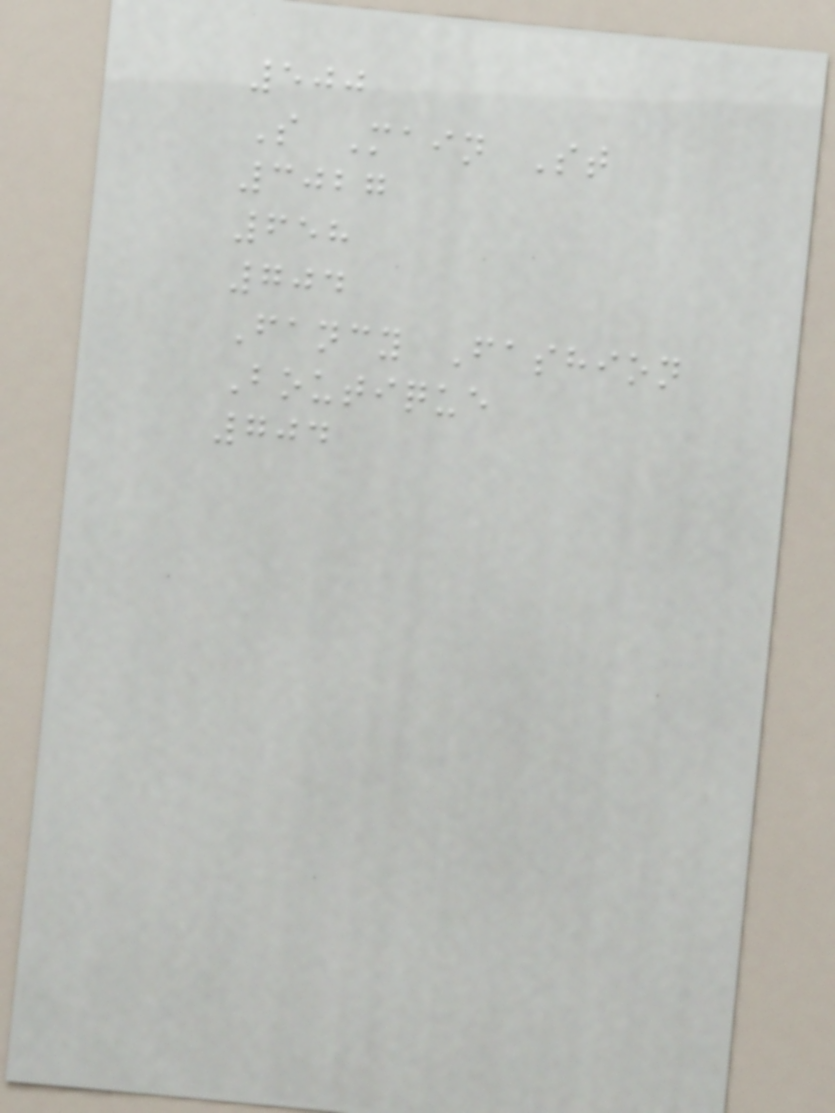500
S Main St
3027
658
704
Fancy Fashion
Boutique
704
